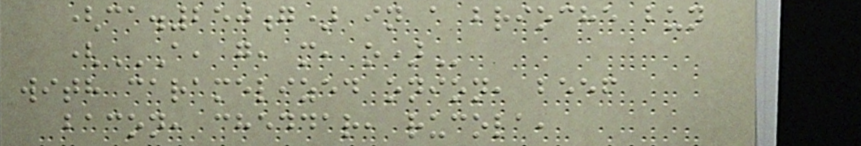(ca.250g) in a brioche bun
(A, G, M, O)
with caramelized onion, beef
bacon, cheddar, rucola,
